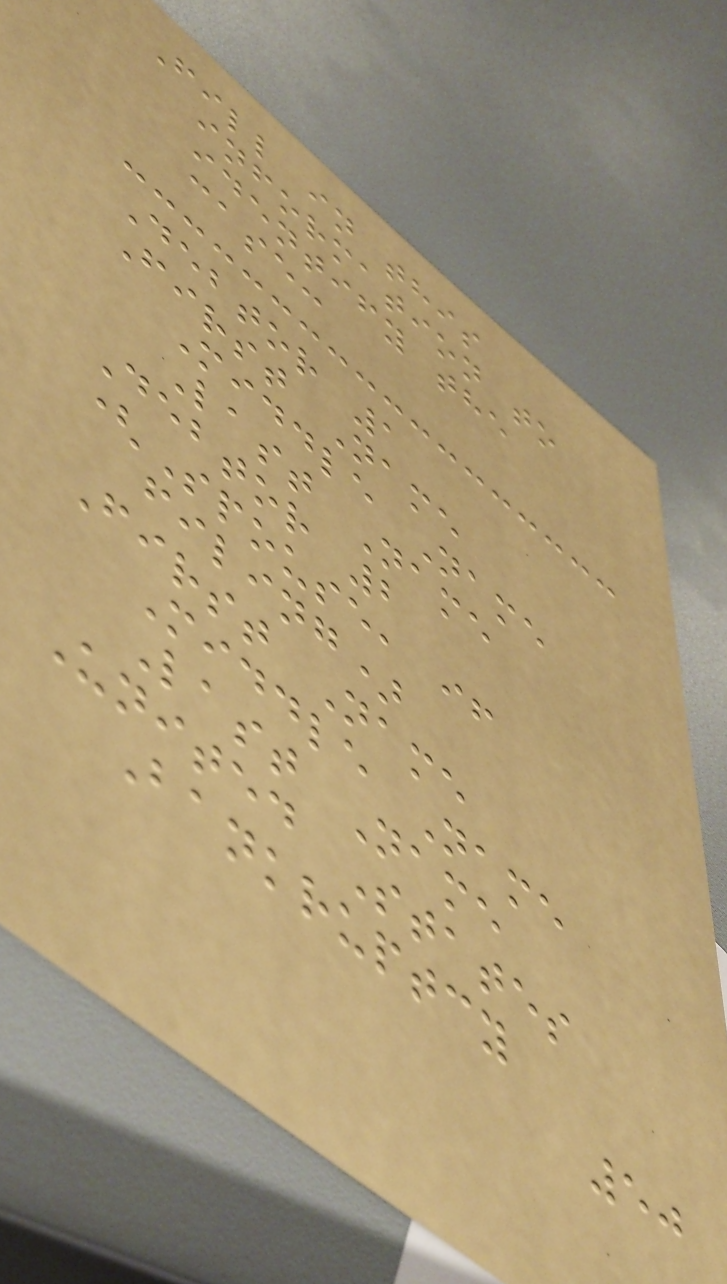Fill in this
information to
identify the
case:
Debtor 1
First Name
Middle Name
Last Name
Debtor 2
(Spouse, if
filing)
First Name
Middle Name
Last Name
United States
Bankruptcy
50
